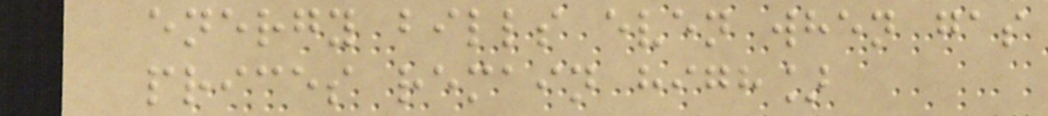energy bills even when gas
prices remain high]
